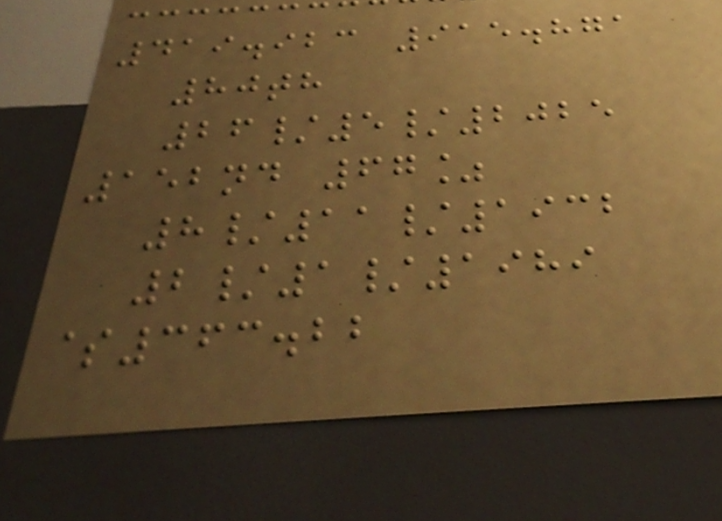419.923 915.871
80th
26/5/2025
152nd 67%
8/11/1932
2/1/1989
$363.22
